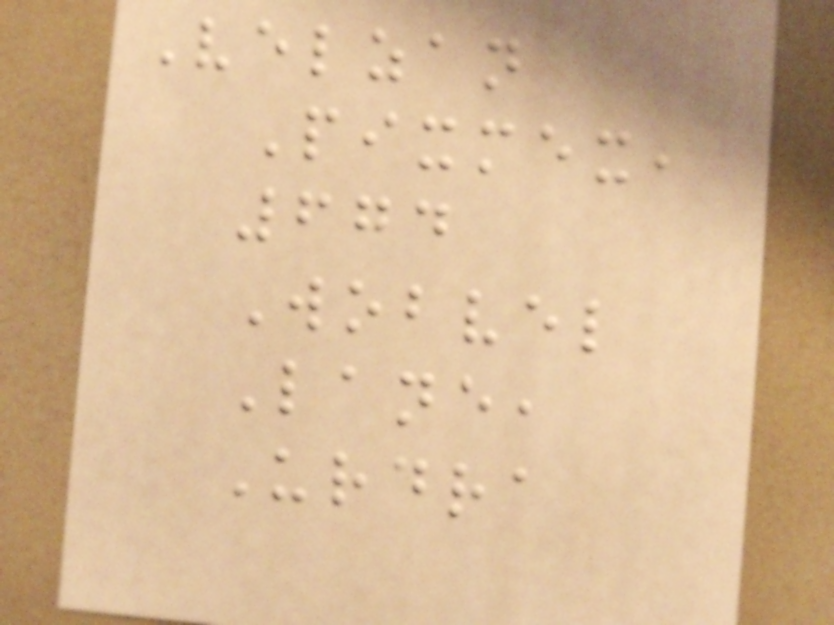Velzan
Pixmex,
674
Wobvel
Lane,
Urdra
